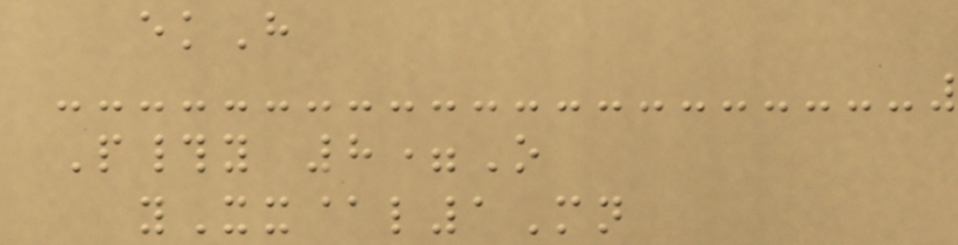ekH
P#y 8=O
yXx@l1Mn
